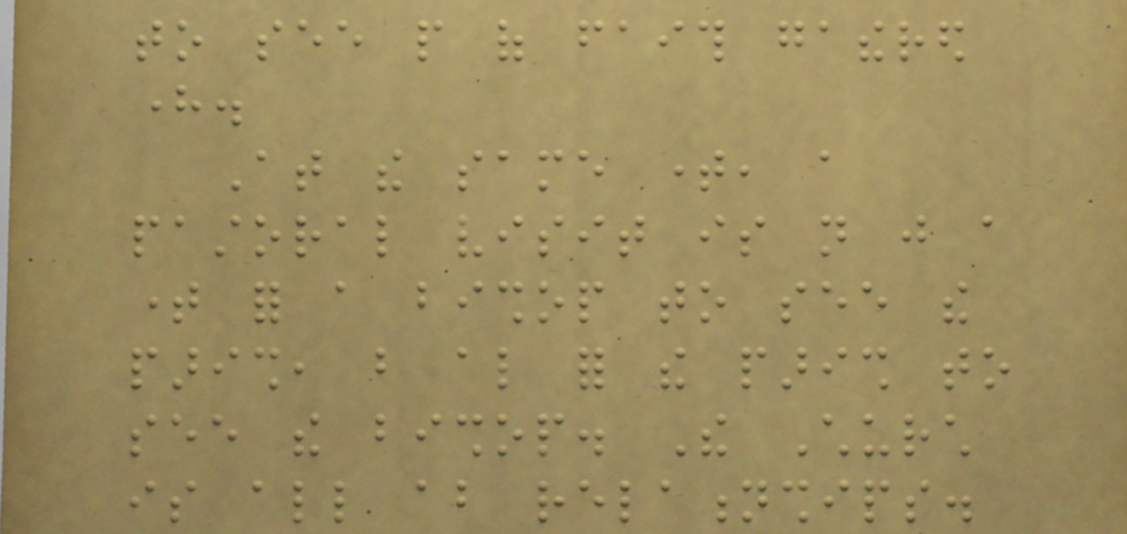to see people of faith gathered
here.
At the same time, a
pastoral visit is not just a
time for a bishop to see the
parish, but also for the parish to
see the bishop. The Church
is all about relationships.
